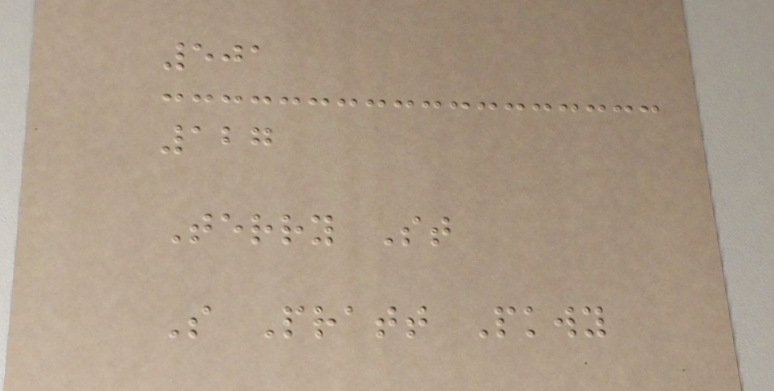501
127
Terry St
S Pratt Pkwy
